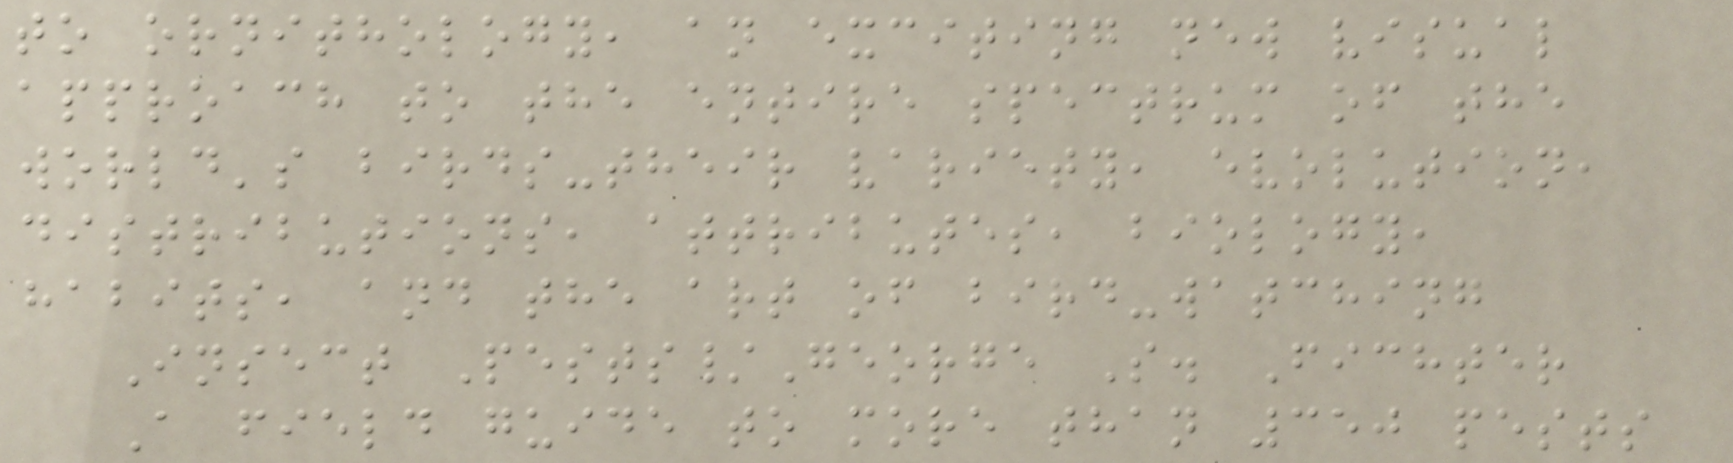to ornithology, an exciting new visual
approach to the entire spectrum of the
world's birds-their variety, evolution,
distributions, attributes, biology,
habits, and the art of bird-watching
Insect Pests/George S. Fichter
A field guide to more than 350 pests
